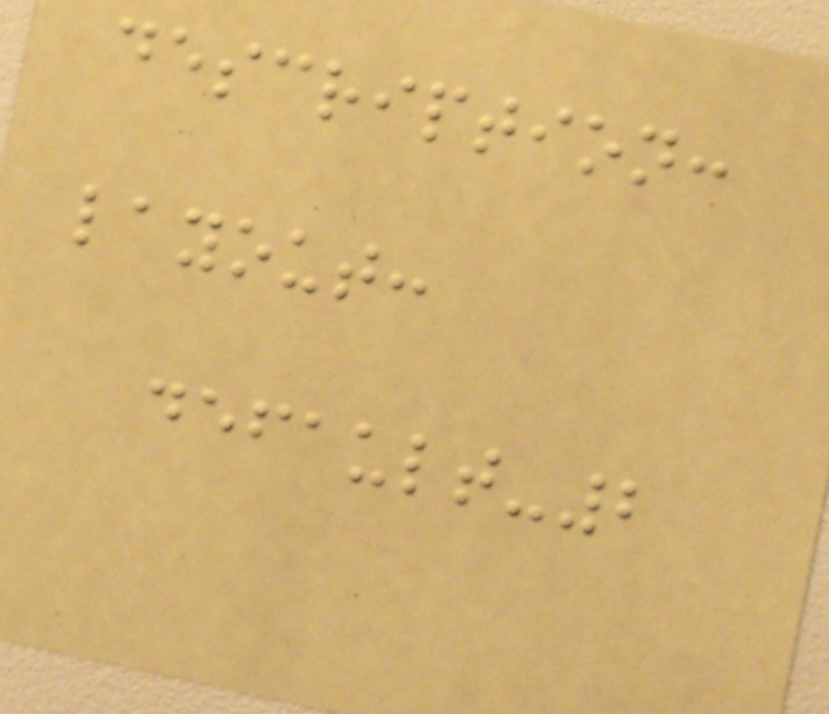description:
layout:
default-2
